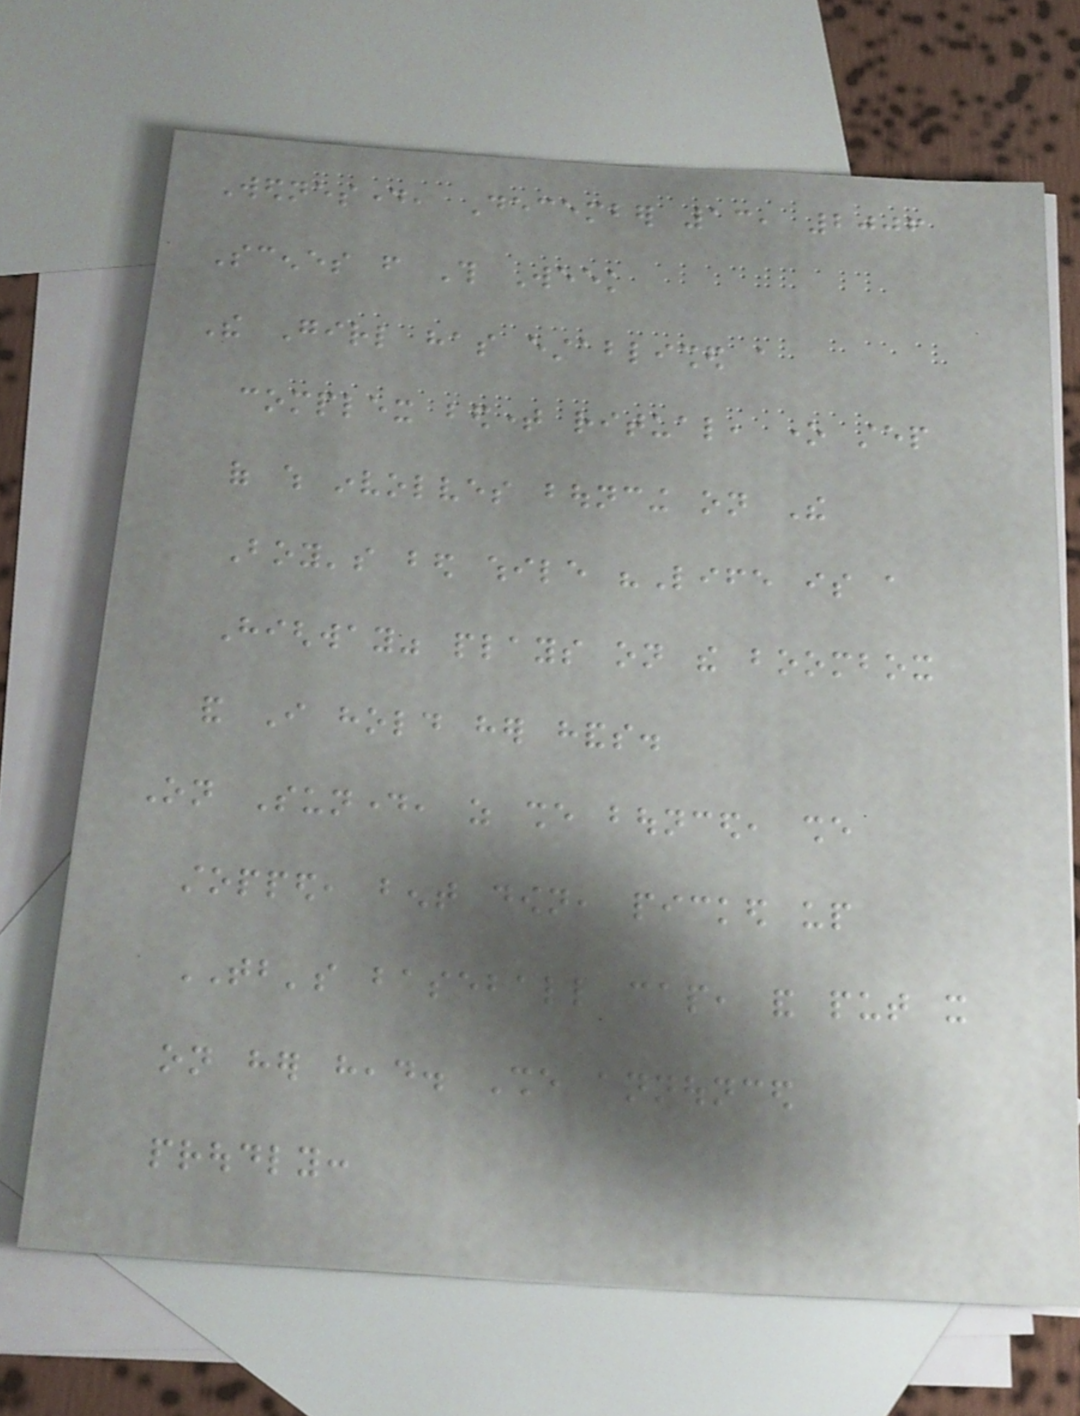Wednesday, December 13, 2006
Scenes from This Week
The Girl has established a
complex bedtime ritual, one step
of which involves bouncing on The
Boy's bed while "Life is a
Highway" plays on the boombox
and I hold her hands.
On Sunday, as she bounced, she
stopped, bent down, picked up
TB's baseball cap, and put it
on her head. She announced
proudly:
